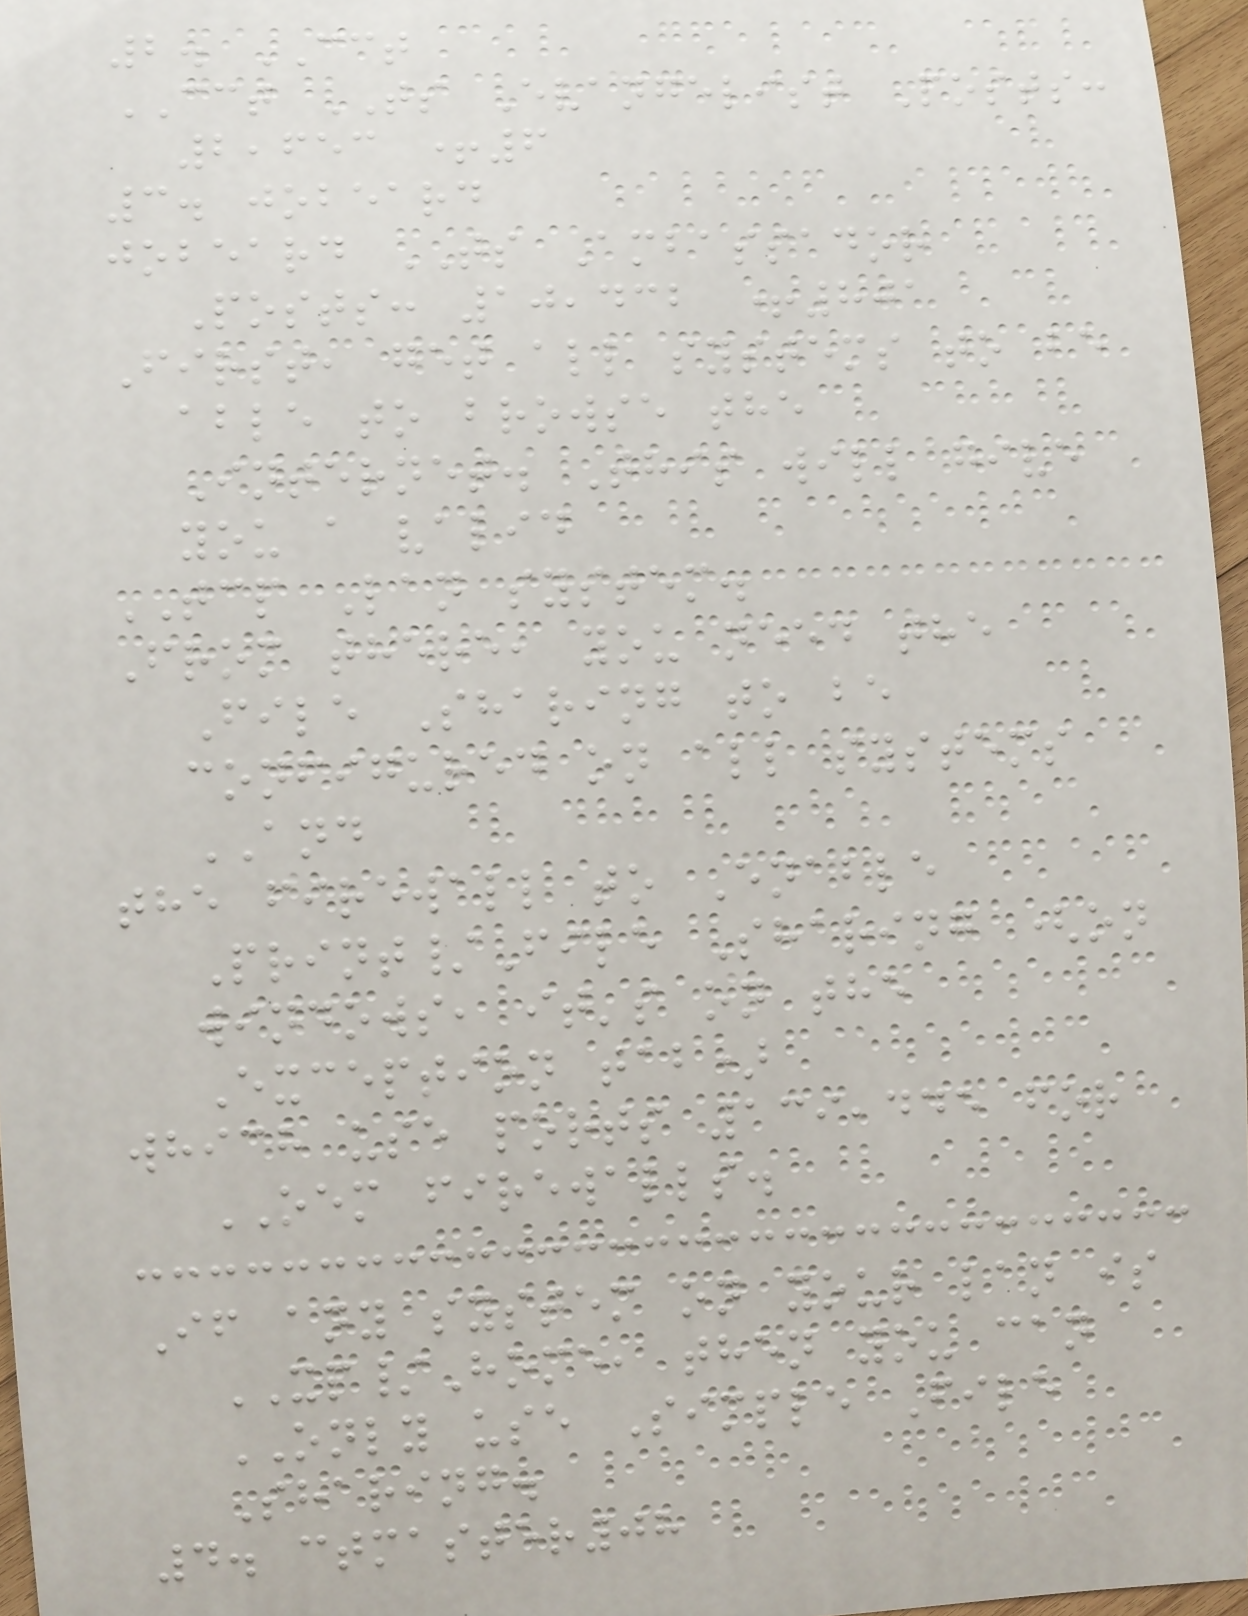2. CCT
CCT TS Evangelist Posts:
2,653 +6
3. jobeard
jobeard TS Ambassador
Posts: 10,432 +801
First, get all systems to be
able to browse the
Internet. This will give
you a valid
TCP Lan system.
From there, you need the
File Sharing to be
configured on all systems
AND
the firewall to Enable
Print/File Sharing (on
windows, it's on the
Exception tab)
which use ports 139,445 for
OEM firewalls.
If any system on your lan is
XP/Home, then you can
ONLY use Simple File
Sharing.
4. ctmaster08
